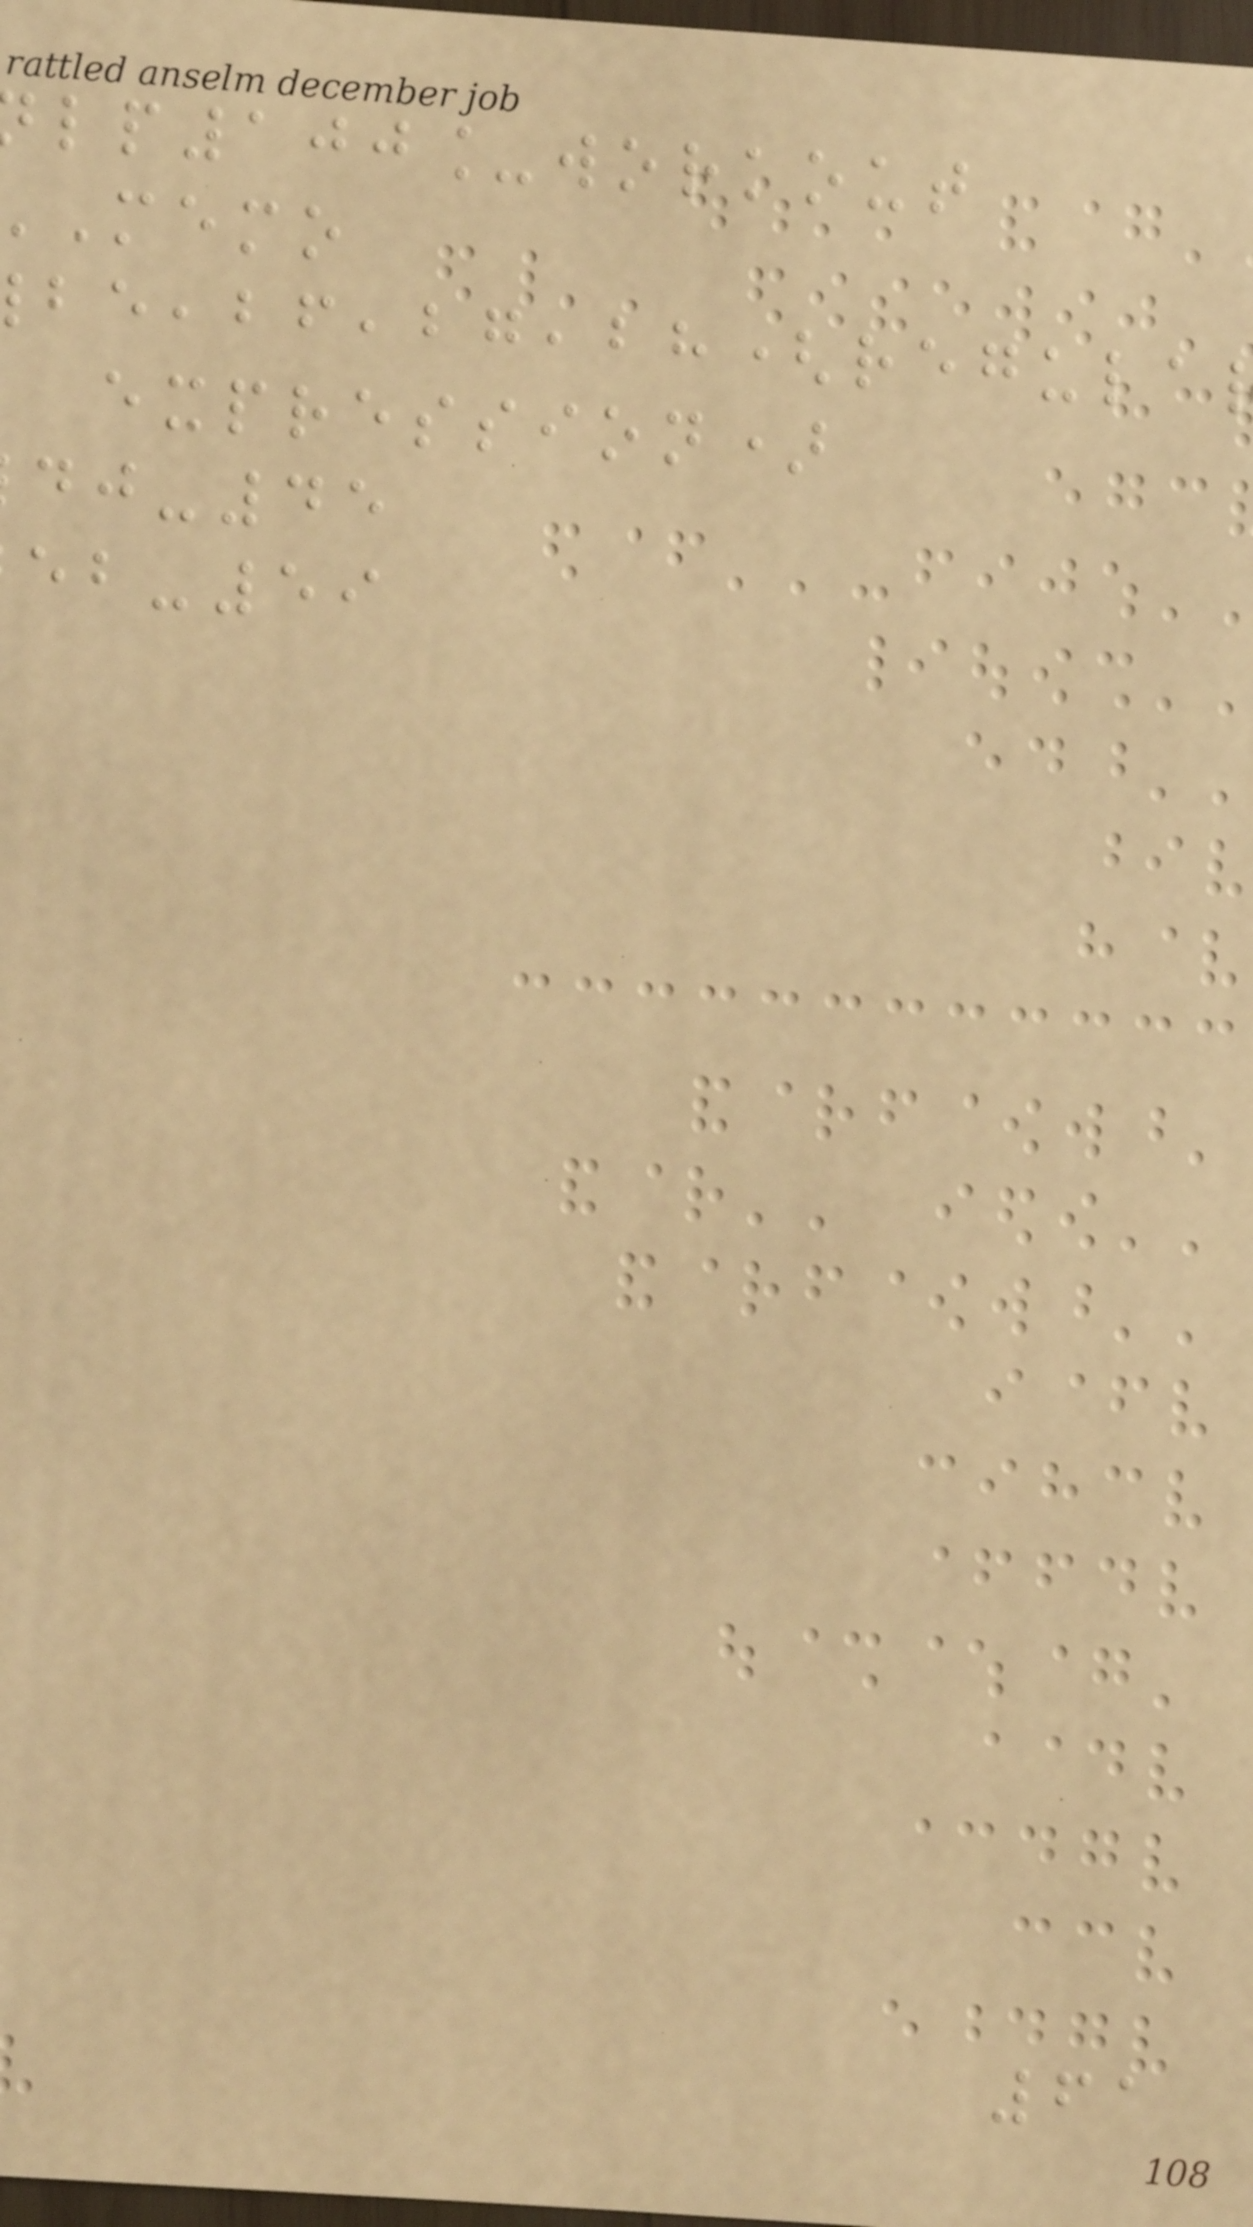lp100_workout
memo
expression)
-45
-59
61
